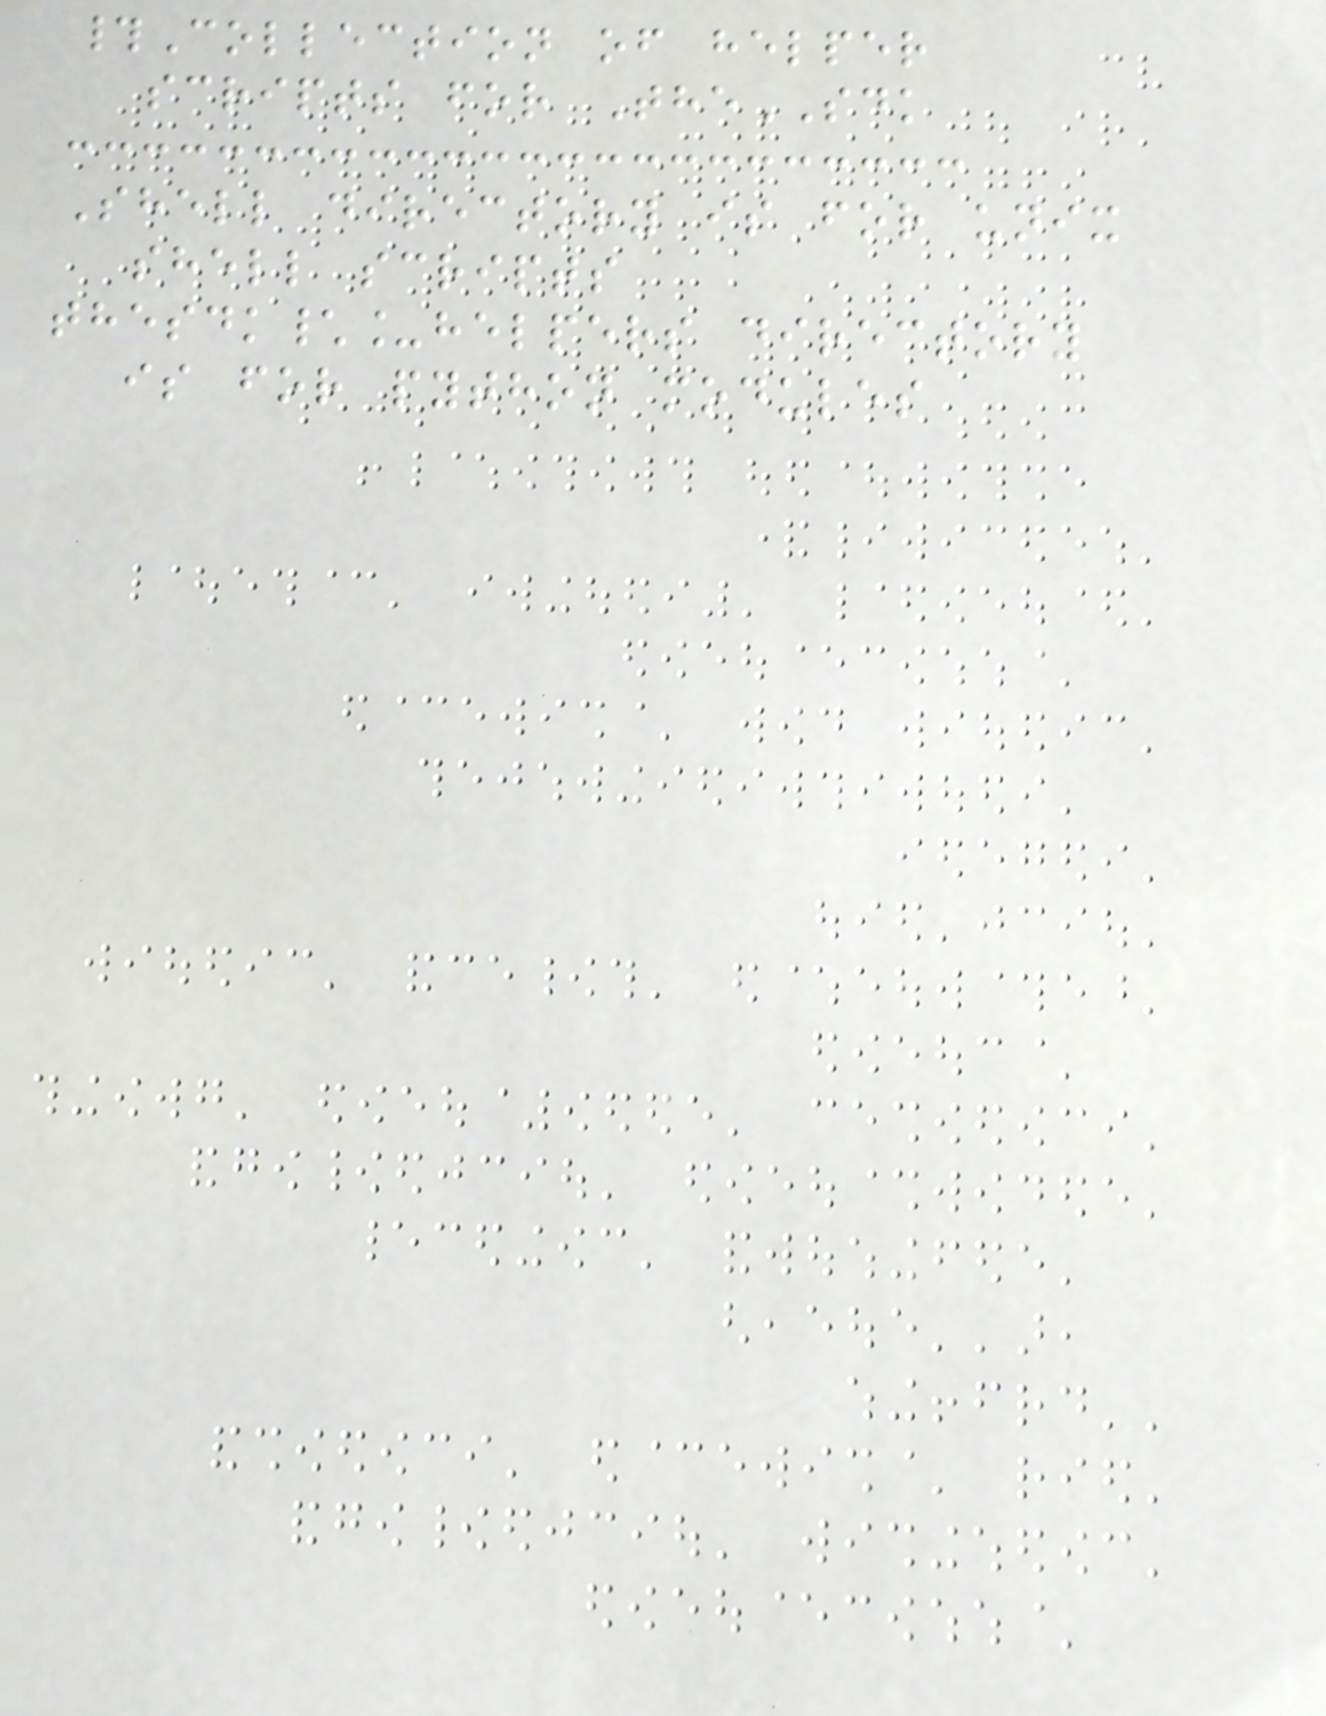#Collection of helper
scripts for TheSDK
Shell directory is for unix
shell scripts
thesdk\_helpers directory
is for python modules
